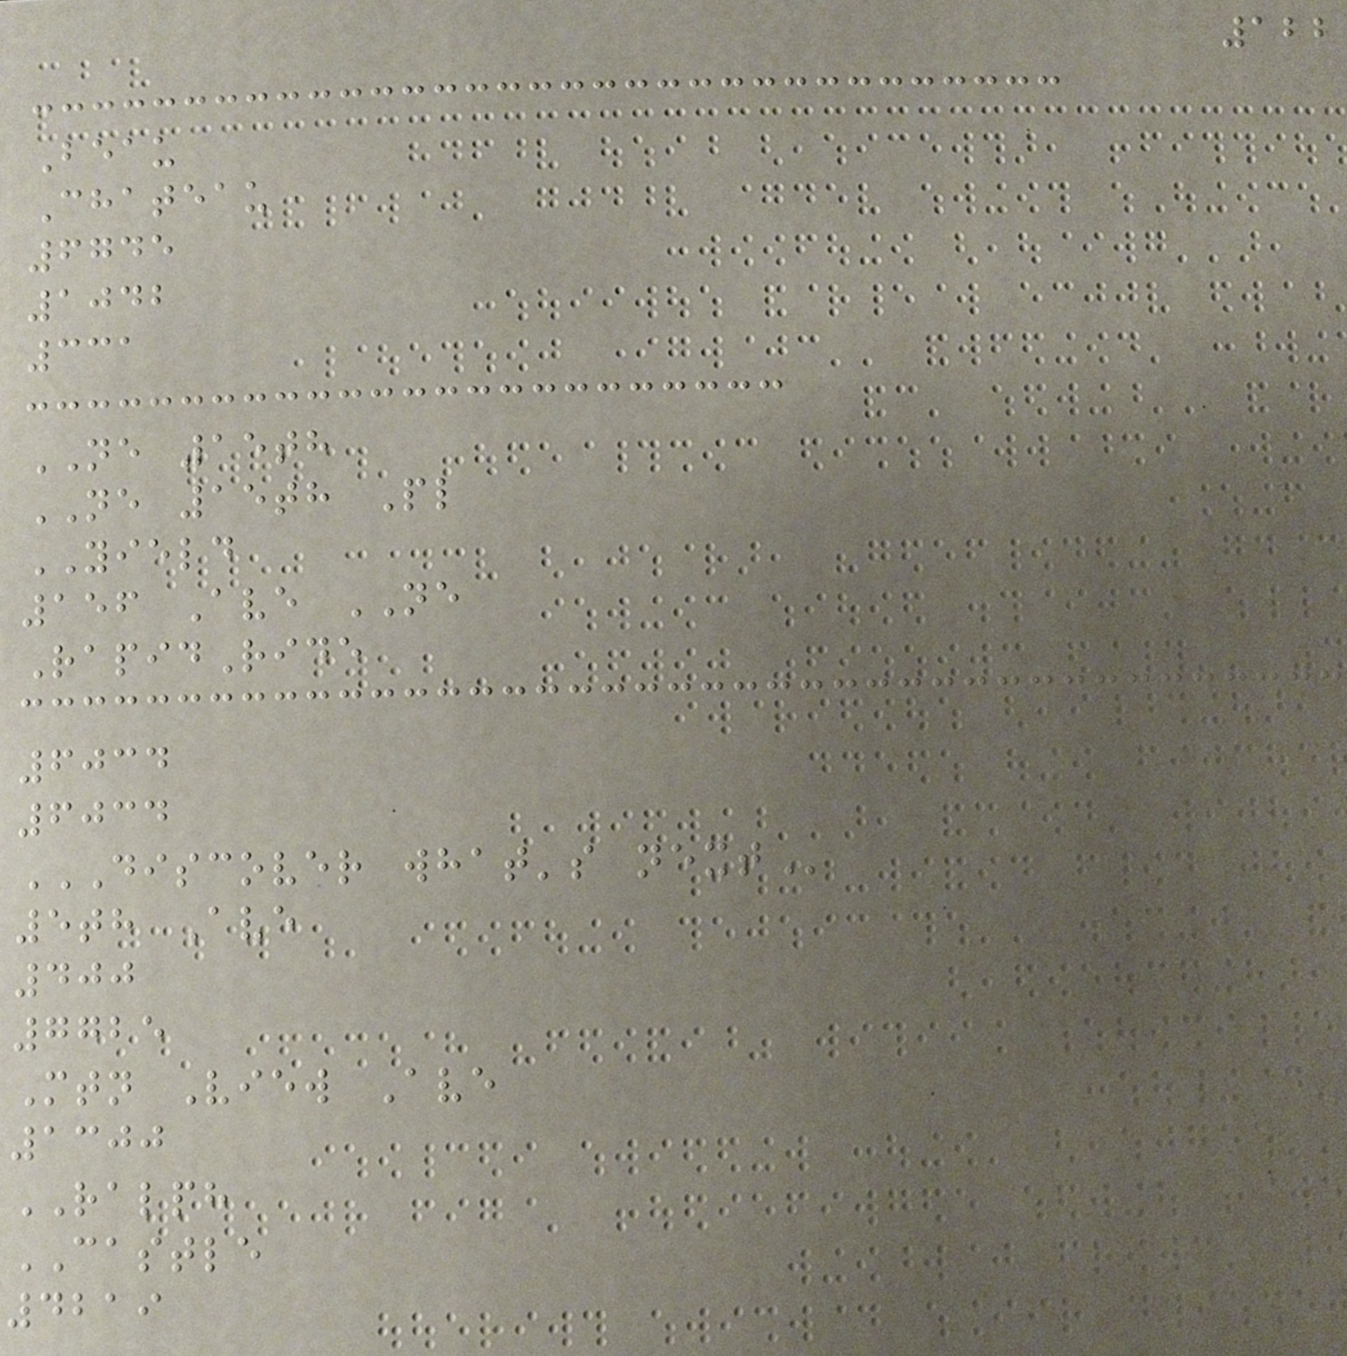122
Beau
Chateau
6745
1042
331
NE 15th
NE 15th Pl
YIELD
156 Ave NE
RapidRide
6034
6034
DISCOVER WHAT'S NEXT
5th Ave
400
7725
Mtn View Ave
1300
RALPH
CASTLE
4219
